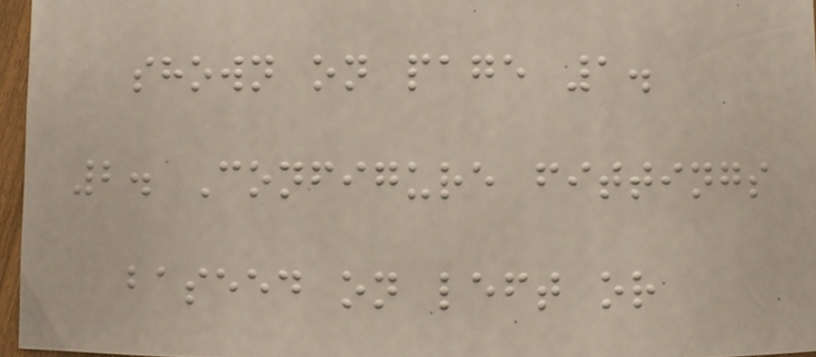shown on page 1.
2. Configure fittings
baseed on left or
